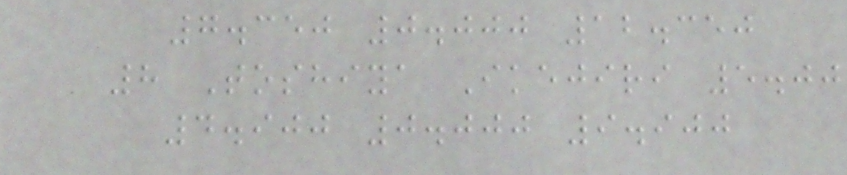7.350 0.000 12.350
8 Toshiya Ikejiri 5.00
4.900 0.000 9.900
